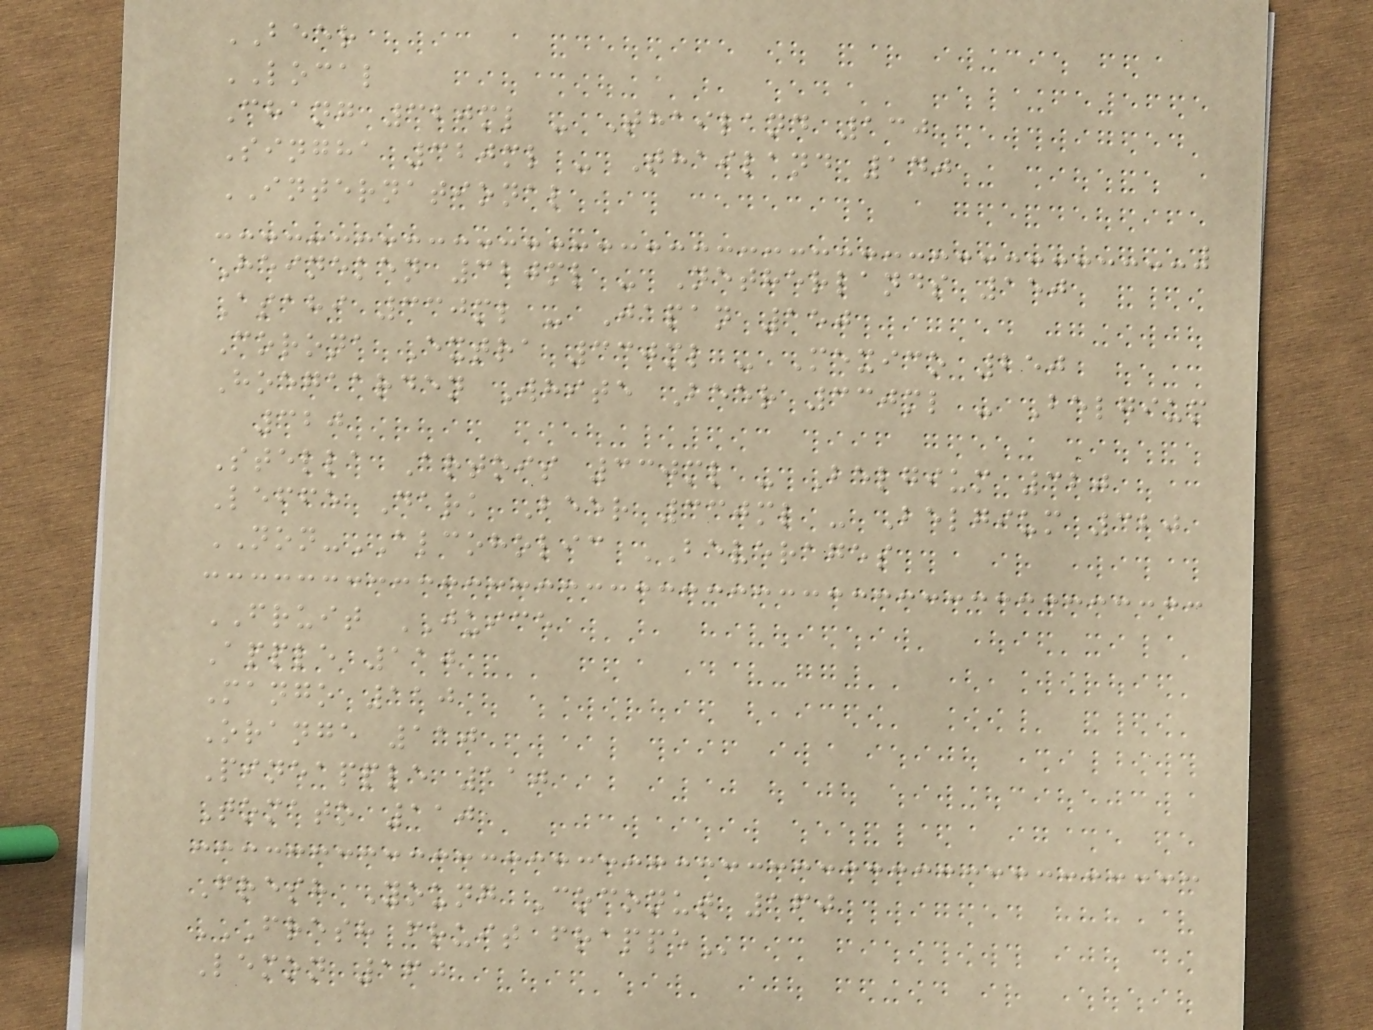BEER
LOCAL
Chang 320ml - Thailand 130
Singha 320ml - Thailand 140
INTERNATIONAL
Heineken 320ml - Netherlands 150
Asahi 330ml - Japan 150
Corona Extra 330ml - Mexico 250
Hoegaarden White Beer 330ml - Belgium
320
Stella Artois 330ml - Belgium 320
Leffe Dark Beer 330ml - Belgium 320
NON-ALCOHOLIC BEVERAGES
FRUIT JUICE
Apple 110
Mango 110
Orange 110
Pineapple 110
Tomato 110
Fresh Young Coconut 160
FRESH FRUIT FRAPPE
Lemon 160
